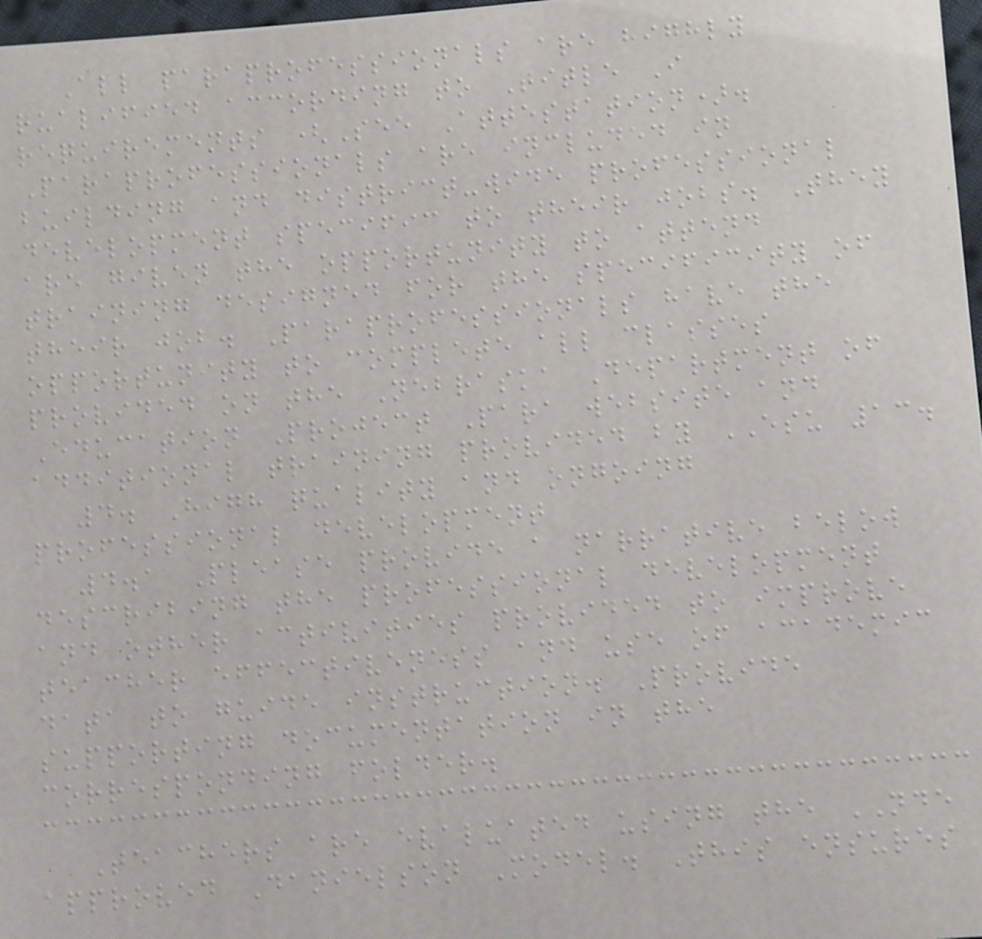All paraprofessionals are highly
qualified according to Title I
requirements (See Attestation).
Paraprofessionals are included in
building and district-wide professional
development specific to their jobs. They
are given the opportunity to attend
training designed for the specificity of
their job. Paraprofessionals have the
opportunity to complete all classes
provided on the Nebraska Department of
Education Project Para website and
additional training provided by ESU 13.
4. High quality and ongoing
professional development
4.1 Please provide a narrative below
describing the professional development
and other activities provided to improve
teacher effectiveness and use of academic
data to guide instruction. Provide
supporting documentation in the
corresponding folder.
Teachers are evaluated using the NDE
approved Danielson Model. This ensures
